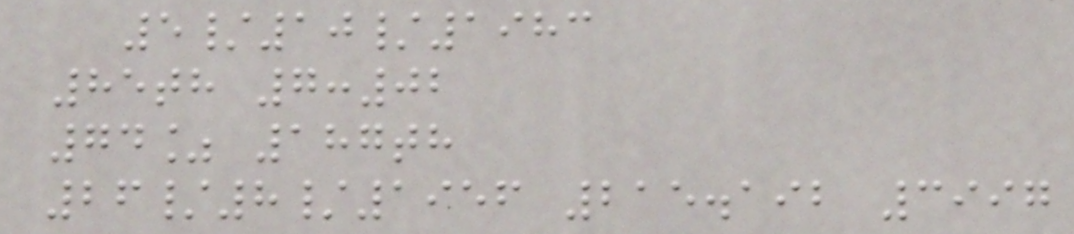5/10/1983
85th 7:02
74% 187th
26/8/1956 215.192 3997
